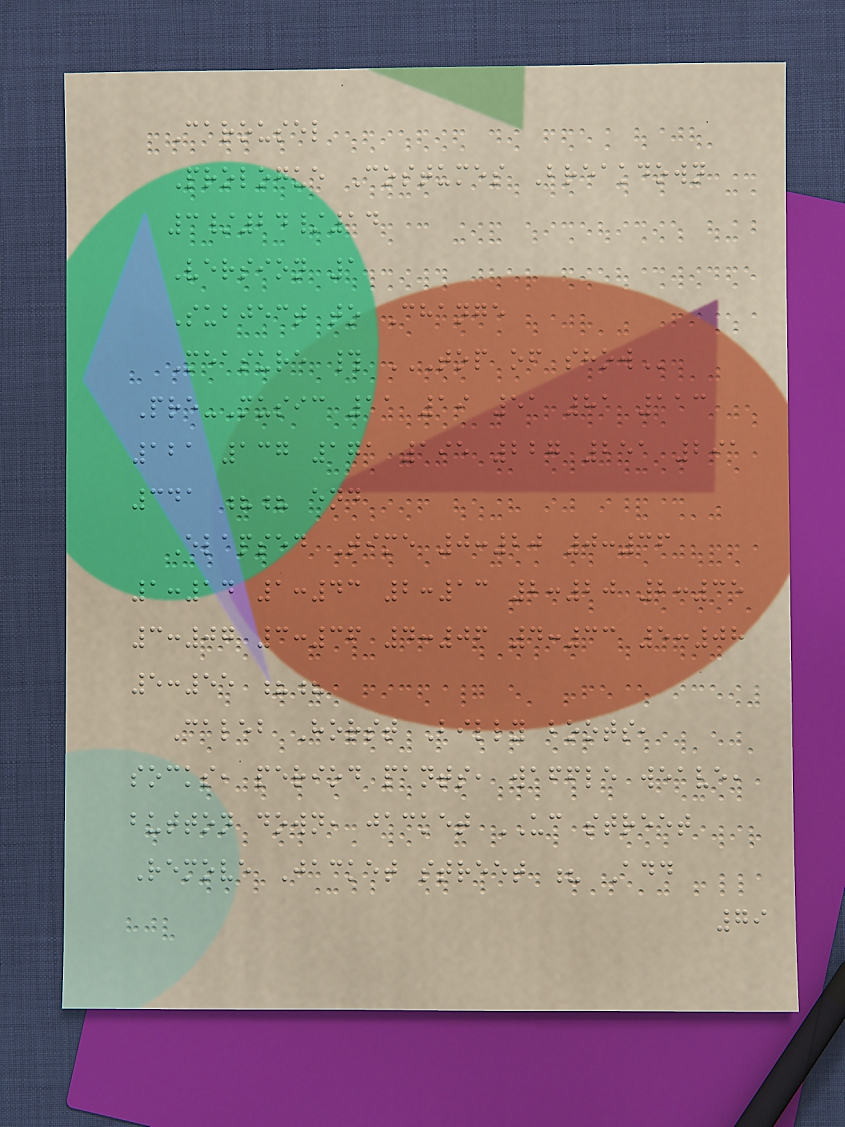Carousel
Prologue Costumes Breakdown
3/24/14
Version 1
Subject to Change
Measure # TOP OF SHOW
Pre-Music 11 19 51 81 113
121 137 171 195 227 251 291
341 ?? end
Elapsed Time 0:20 0:36
1:14 1:43 2:13 2:20 2:35
3:07 3:36 4:06 4:33 5:08
5:55 ??
Caleb Horst Billy boots,
socks, period pants, waffle weave,
button down, jacket UC street
Remove Jacket street ? Add
79
